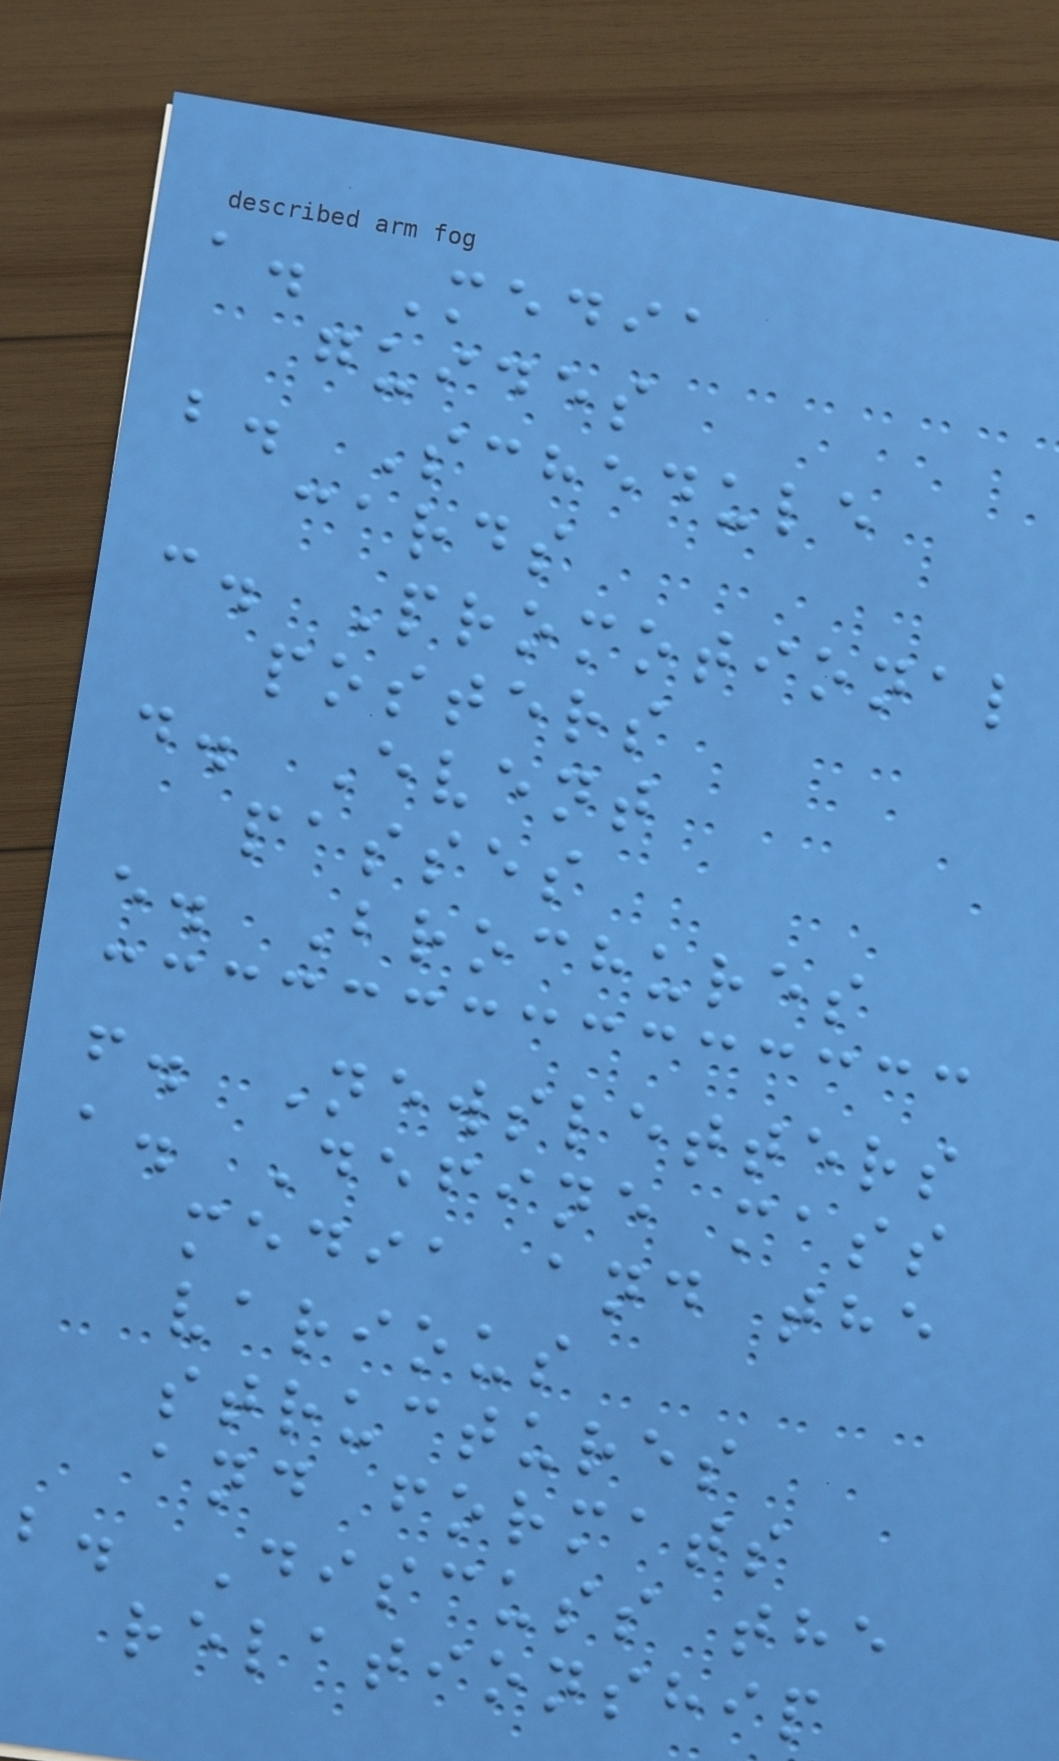a. Media
guides
b. Schedule
cards
c. Promotional
posters
d. Event
passes
e. Brochures
f. Newsletters
a. Define mass
media and the
various
structures
and formats
b. Discuss the
relationship
